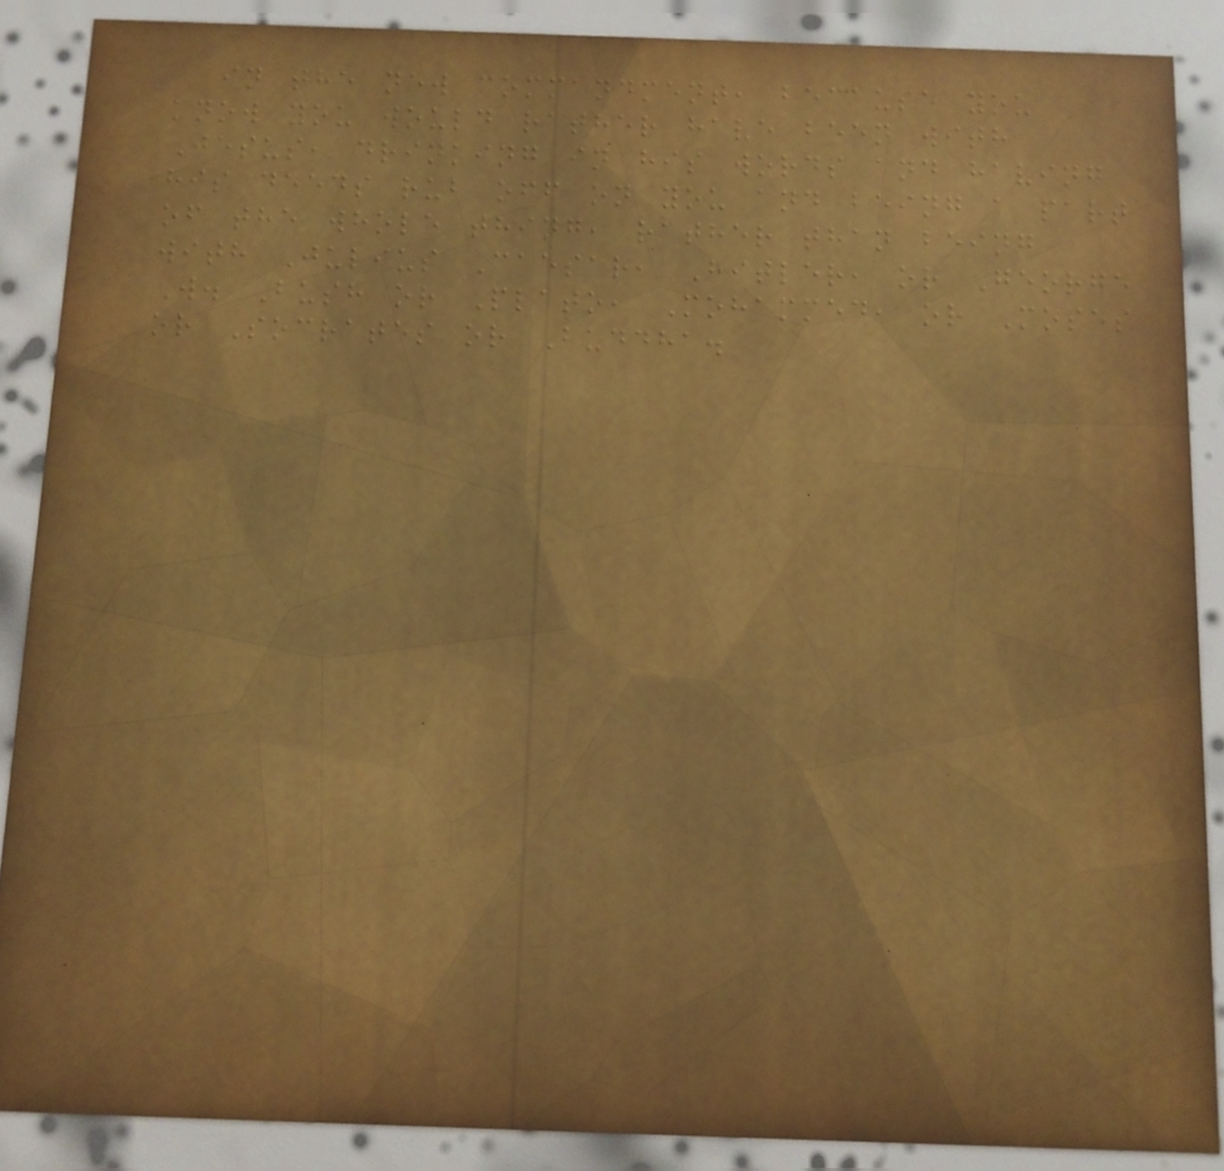in the new commandment, because you
know you would rather have been with
Jesus, drinking in his words and having
his deeds rub off on you and being a part
of the whole thing, rather than being
with Julius Caesar, Hitler, or George
W. Bush or Plato, Mohammed, or Moses
or Socrates or Buddha.
